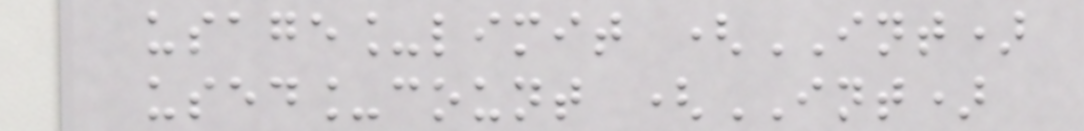usage_limit (INT)
used_count (INT)
